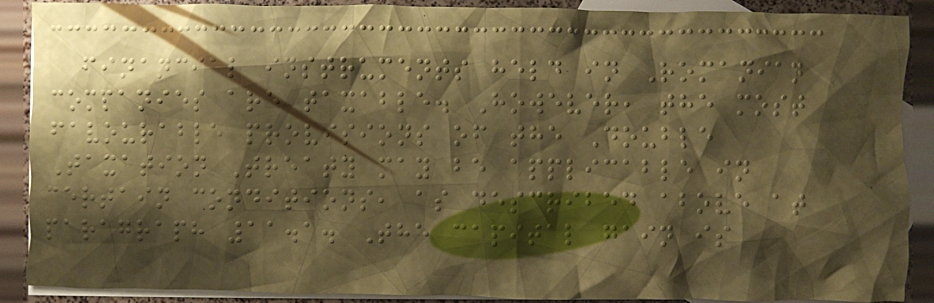financial instruments held in Romanian
companies are taxable. However, the most
favourable provisions of the Double
Taxation Treaty may be applicable in
certain conditions, as described above at
paragraph 11.1. The capital gain is
